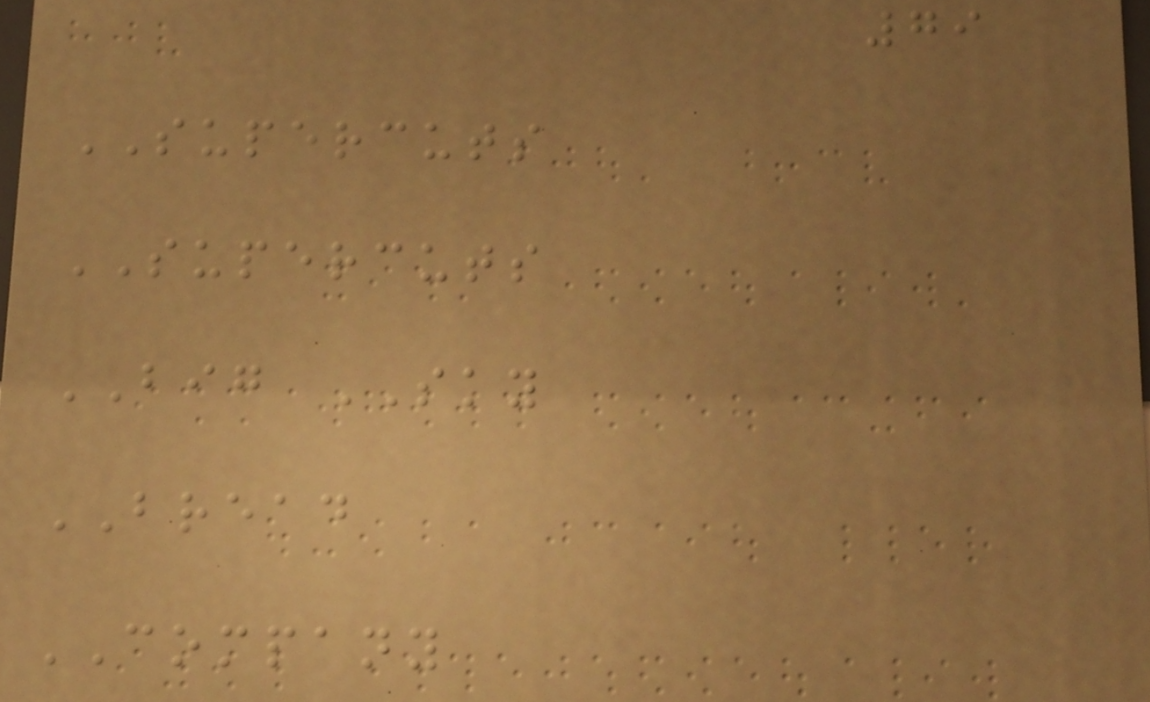79
SUPERCUTS
SUPERCUTS
BIG SKY
BREAD
COMPANY
